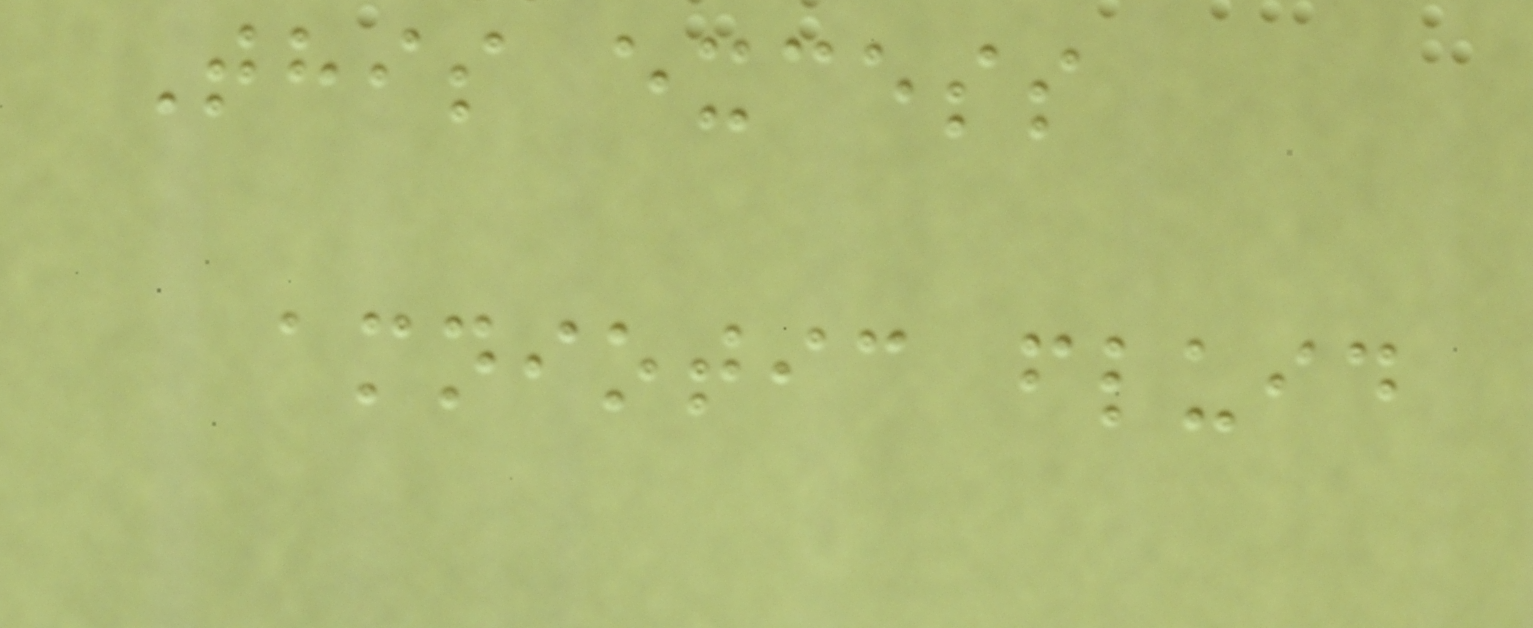This excess
amniotic fluid
